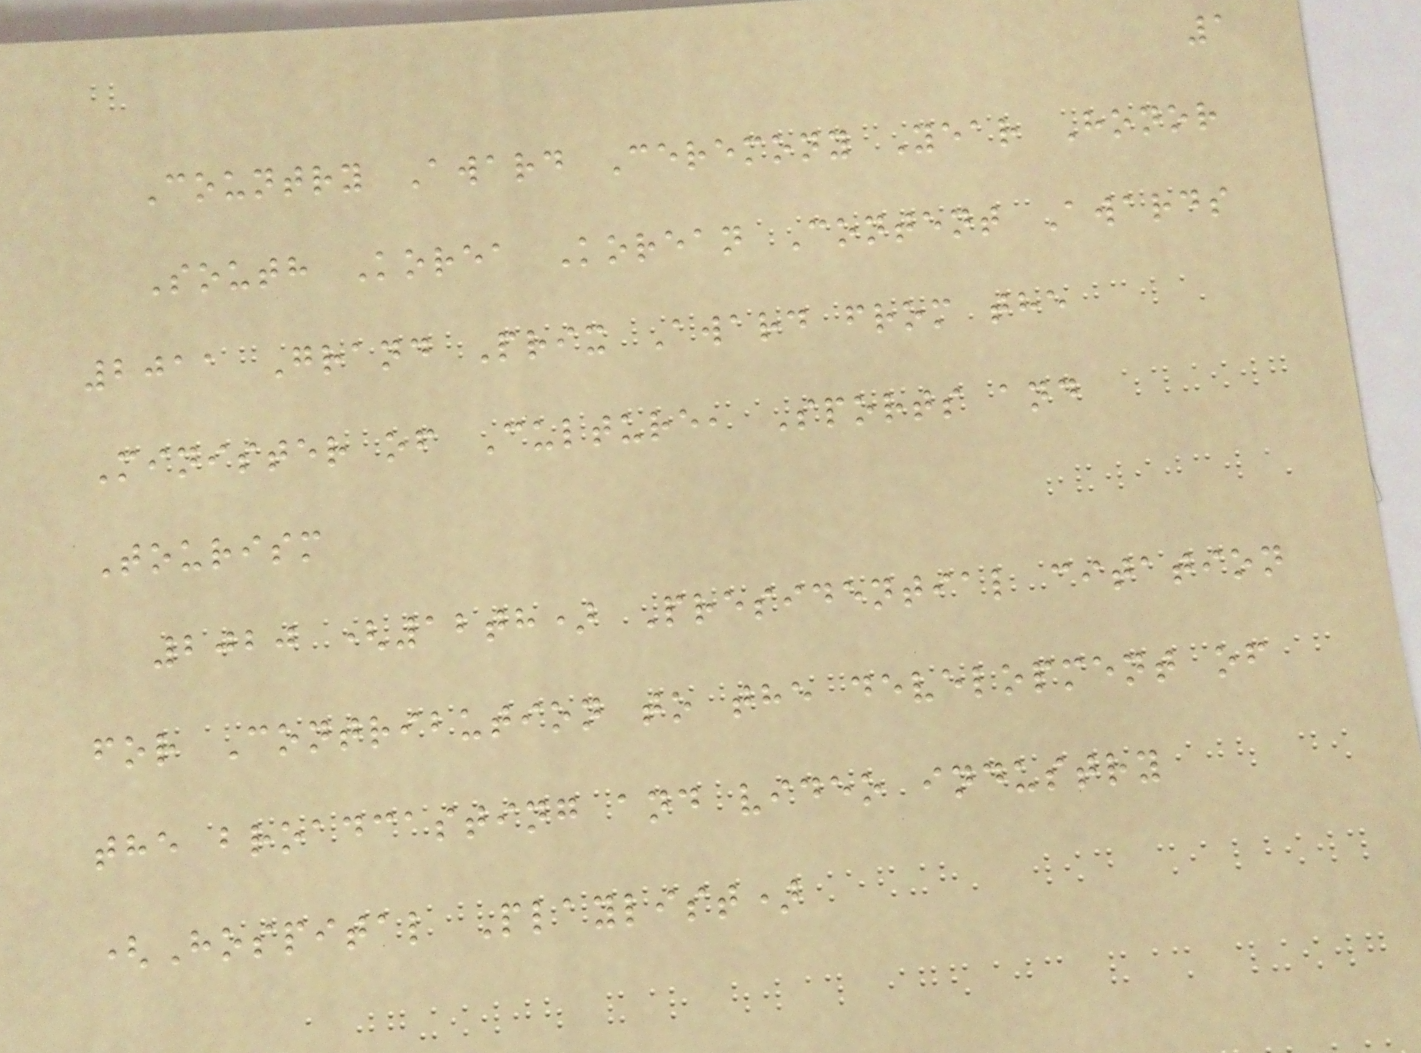1
Country Award Ceremony Year Honor
South Korea Korean Content Awards
2011 Grand Prix Award from the
Minister of Culture, Sports and
Tourism
2020 (12th) Presidential citation
for Contribution to the development of
the broadcasting and video industry
(Hospital Playlist)
